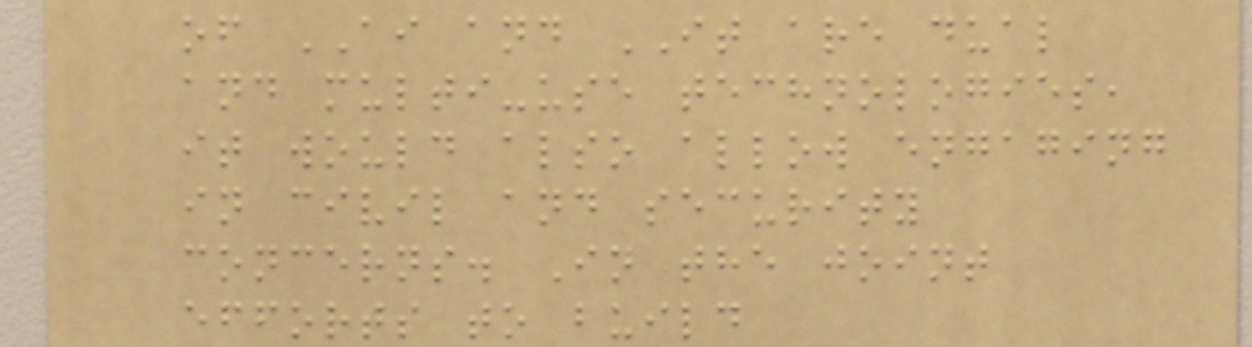of AI and IT are dual
and multi-use technologies,
it would also allow engaging
in civil and security
concerns. In the joint
efforts to build
